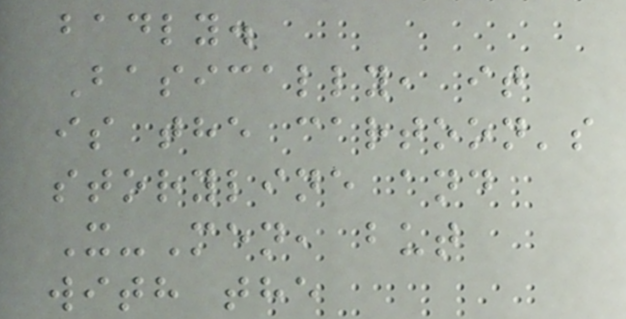badly.
Basically, it
is the cartoon's
storyline and
X-Men, but
with the
